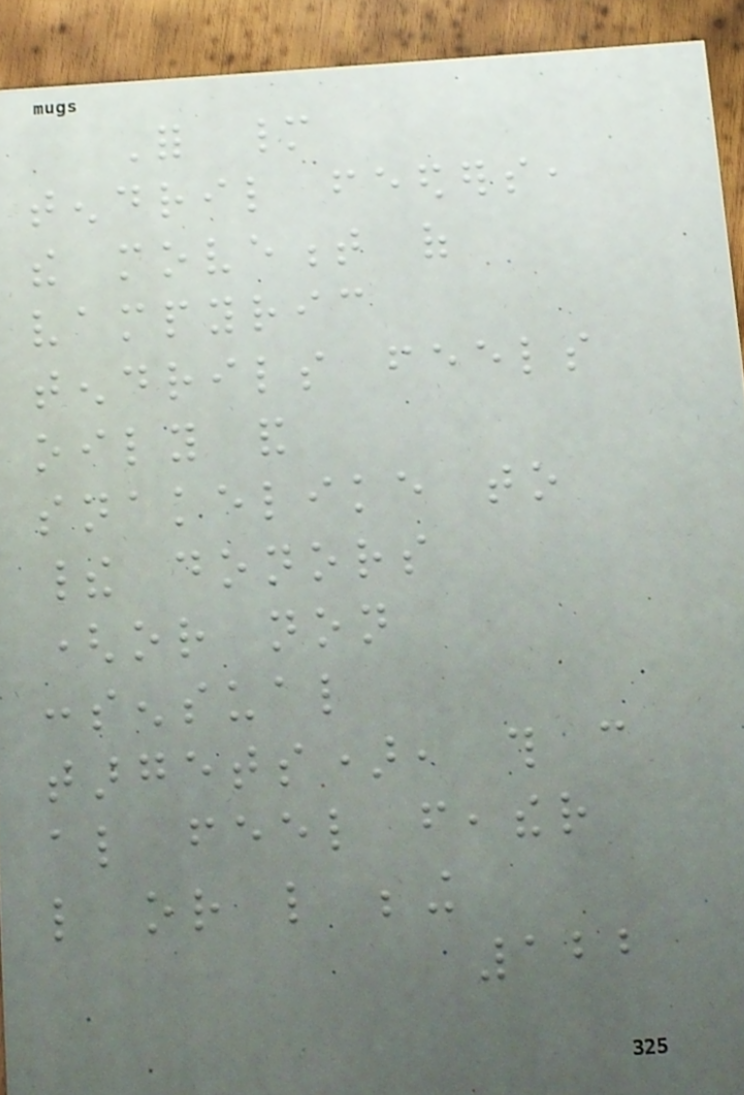For many
tendril feeders,
the movement of
vampyric
tendrils feels
oily and
snakelike to
their donors
(or non
consensual
targets), this can
also feel feather
like or like being
122
